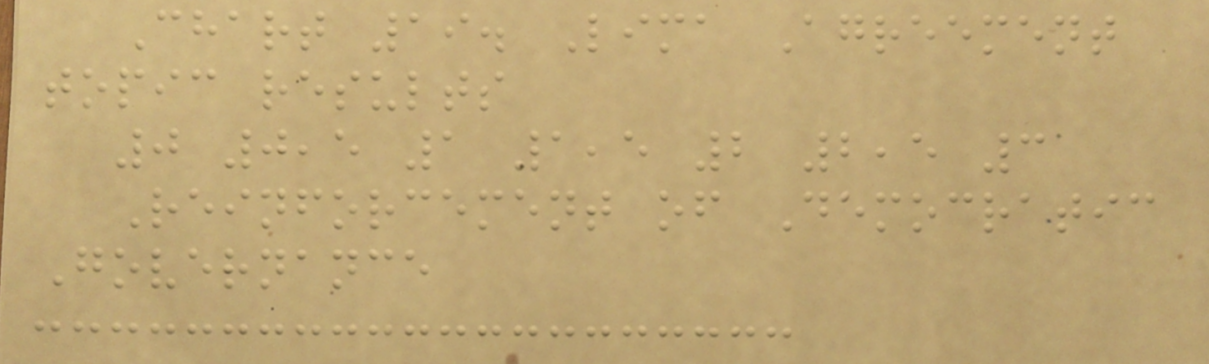Chart 19. Lima Agreement
topic results
0 0,5 1 1,5 2 2,5 3
Reinforcement of Democratic
Governance
